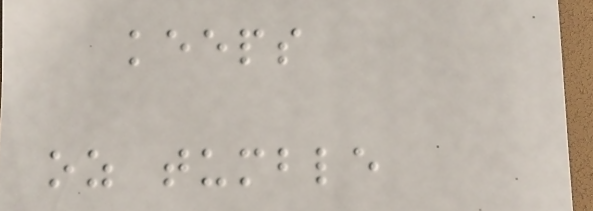keeps
oz tumble
